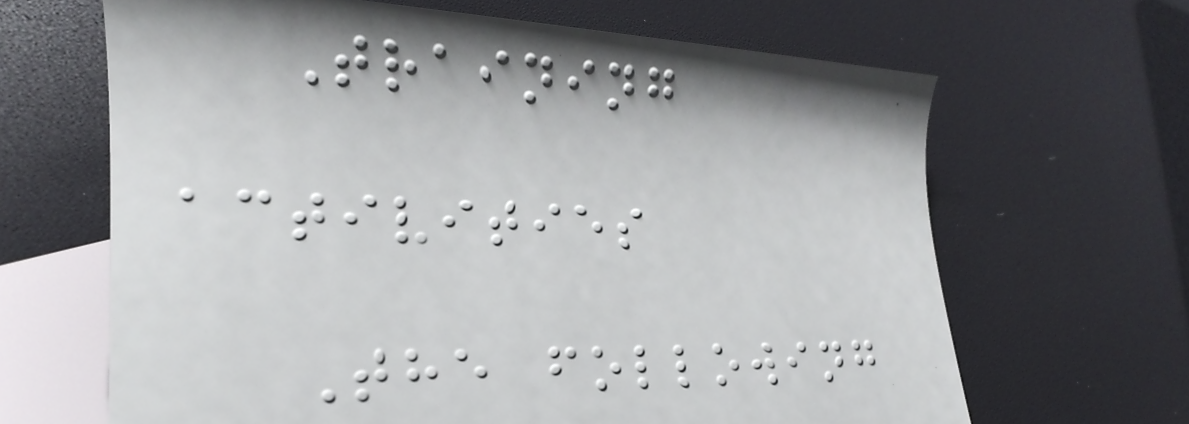Training
activities
The following
